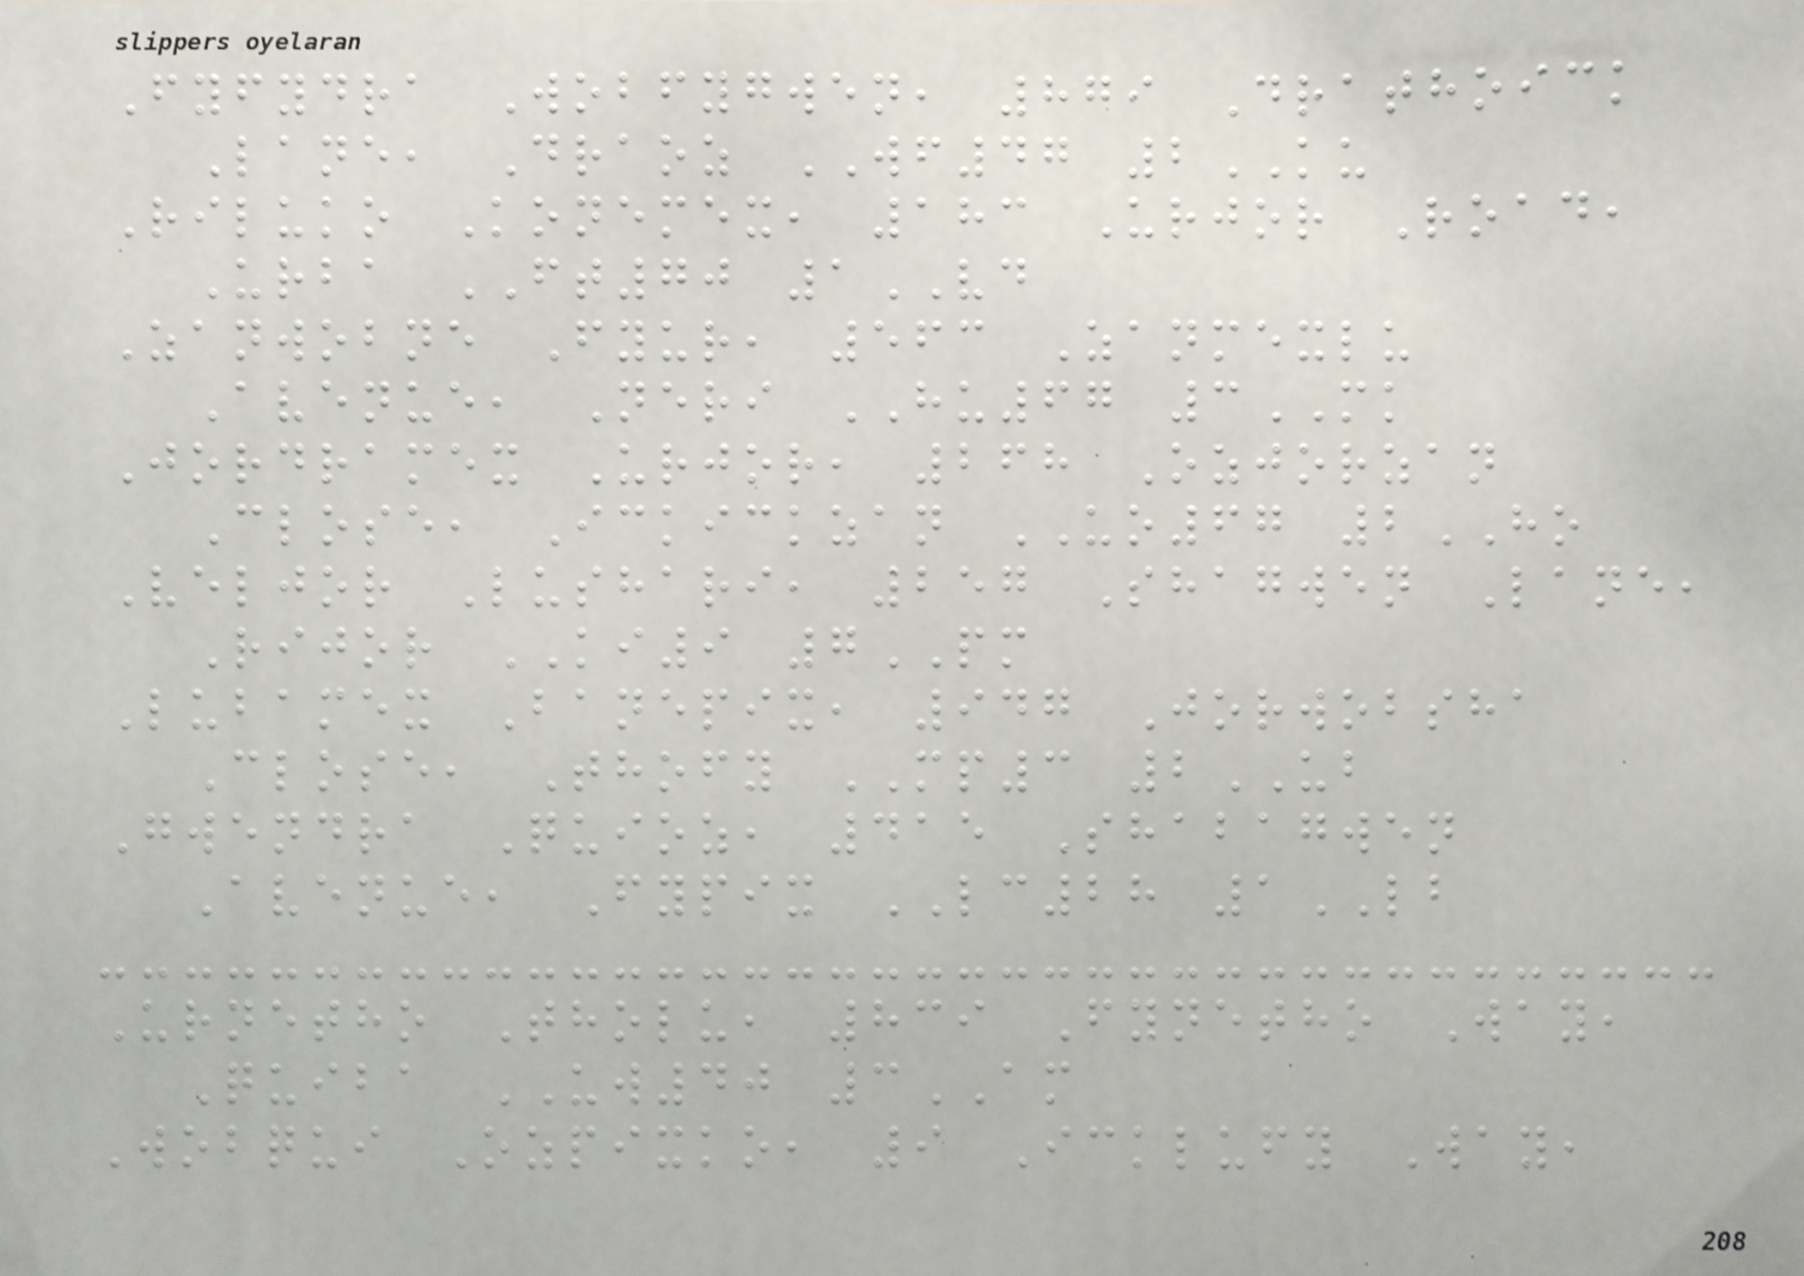Fyfydra Wobfygwen, 879 Drathoick
Lane, Draoz WF47 2KU
Riluko Konemex, 183 Urjor Road,
Urba FT70 1VD
Zanwobne Fyur, 563 Zanmexlu
Avenue, Neri HU67 3MK
Jordramex Urjor, 268 Ozjorzan
Close, Ickickzan UO67 2HO
Veljor Lushari, 257 Shagwen Lane,
Rijor KI9 7PM
Lubamex Banepix, 947 Jorwobsha
Close, Thofy MP3 2UB
Gwendra Quioz, 415 Shabagwen
Avenue, Fypix LC28 1LB
Urnetho Tholu, 839 Fynetho Way,
Quiba UW40 3AM
Wobqui Ozpixko, 9 Icklufy Way,
